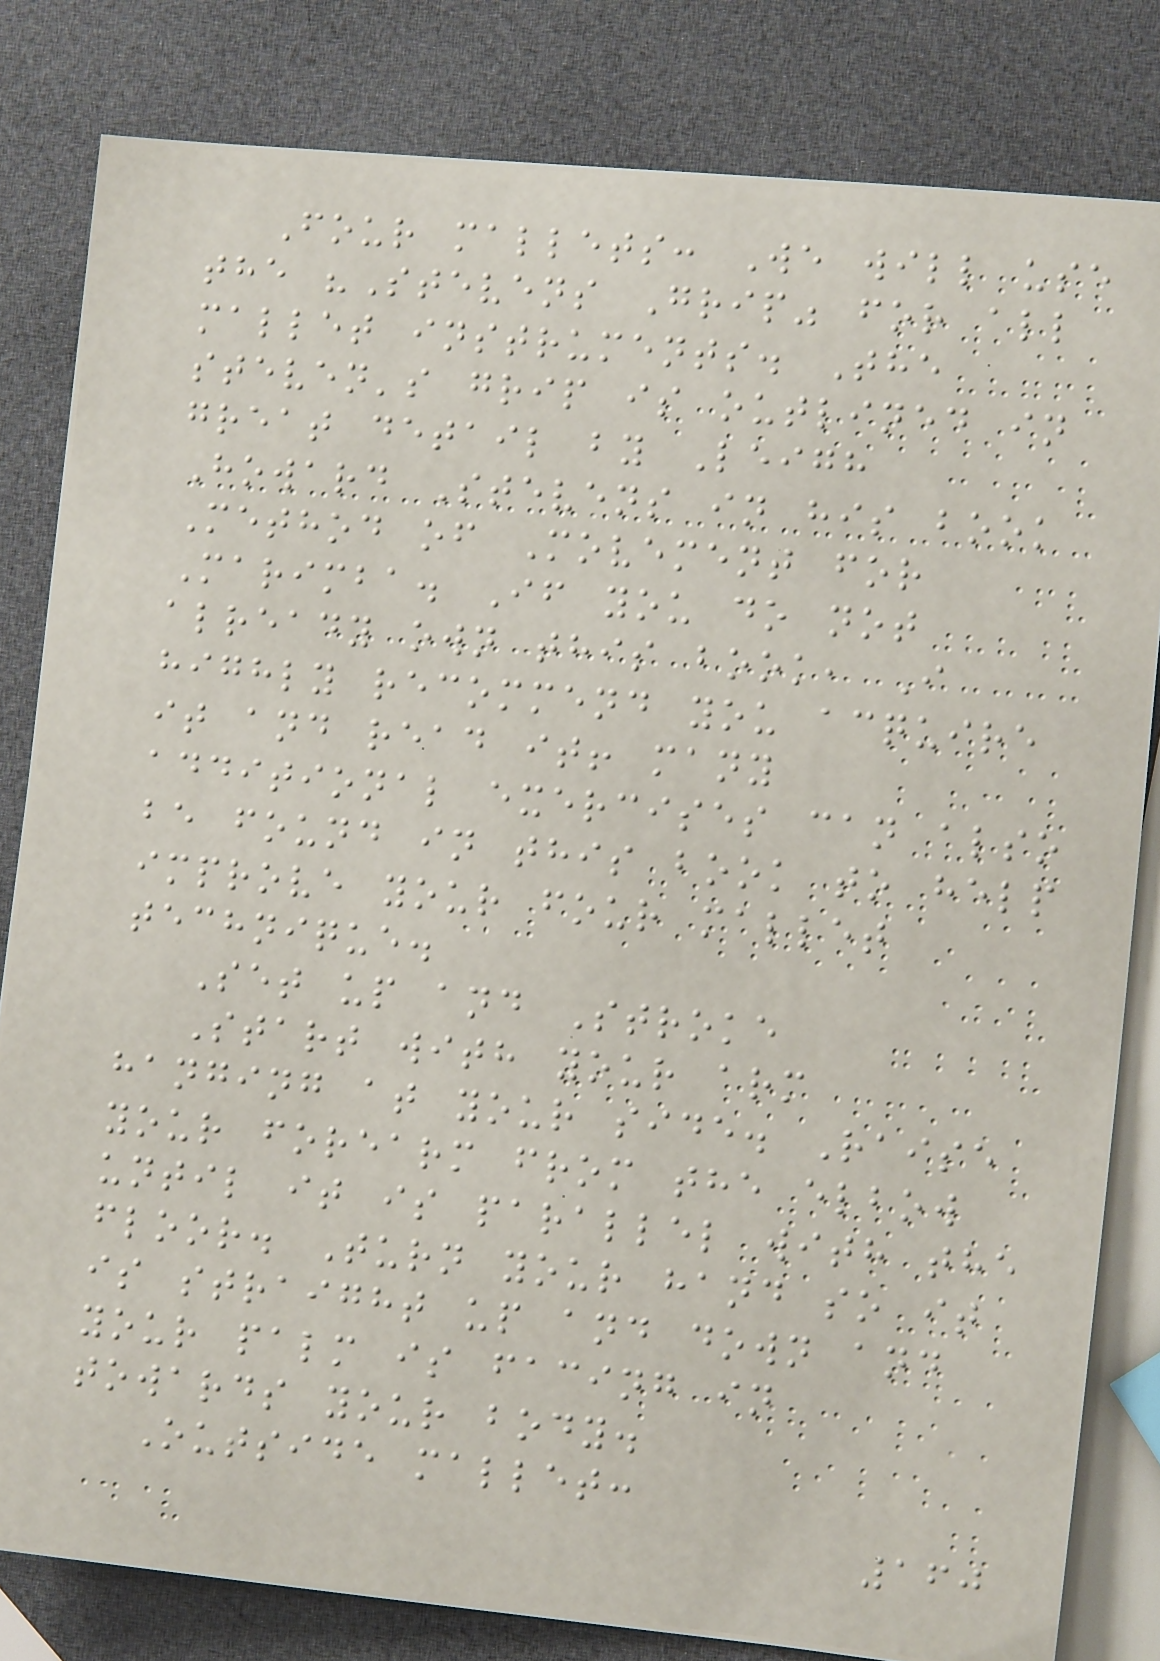Four mallets: We will use
the "Stevens Grip" for all
mallet instruments. The
steven's grip is outlined in
great detail by Leigh
Howard Stevens in his book
Method of Movement for
Marimba. If you do not
already own this book, I
highly recommend you acquire
it and read it! many
additional exercises can also
be found in this book to help
improve your four mallet
technique.
Set up and Stroke
Start with your arm
hanging at your side. Raise
your forearm from the elbow
until it is parallel with the
floor. Turn your hand so it
is straight up and down and
your palm is facing in
towards your body.
Outside mallet:
160
